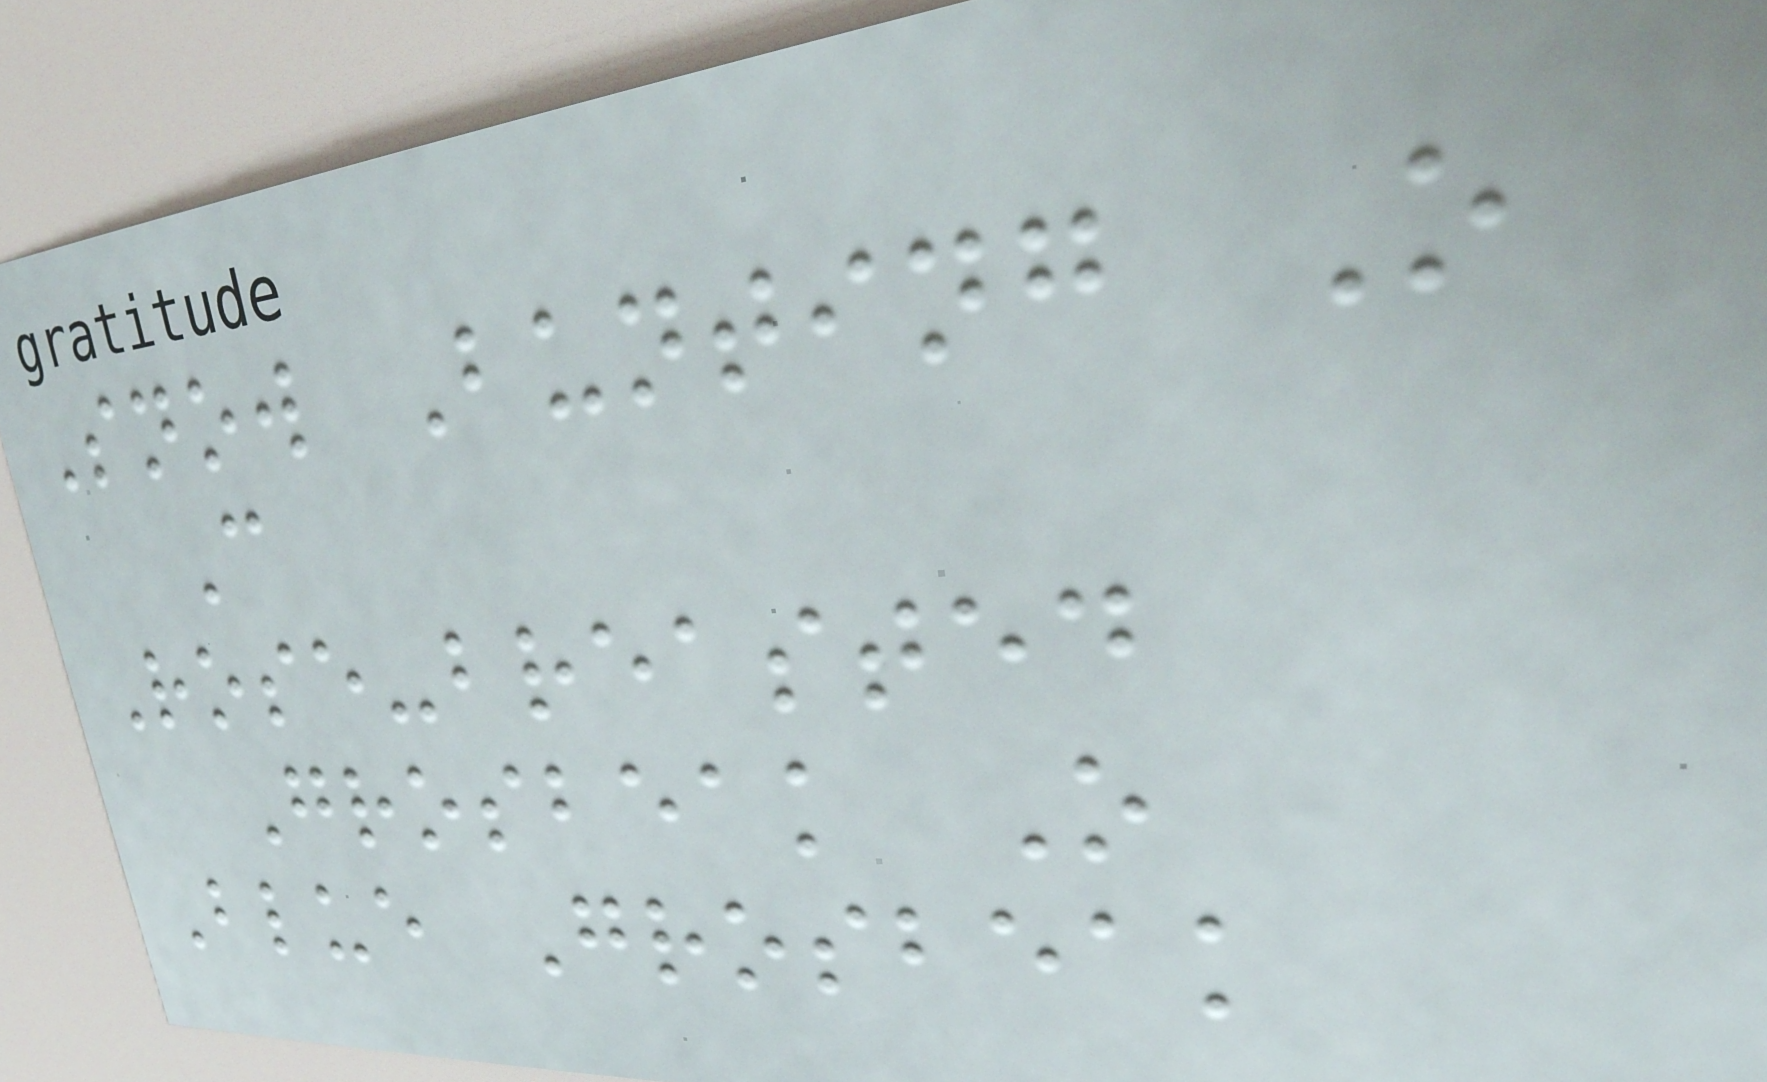Snow Bunting O
C
Rose-breasted
Grosbeak O
Blue Grosbeak
